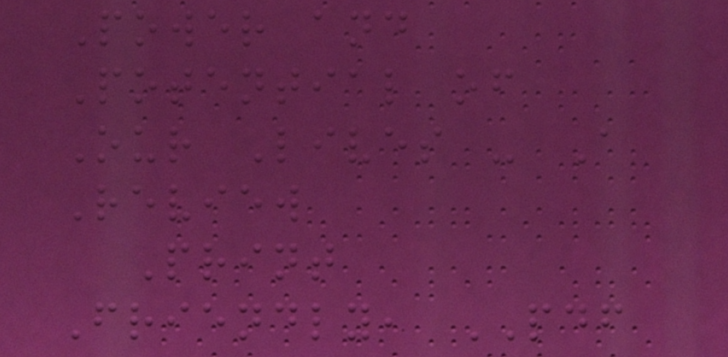Power and
Potential of
Our Lives - A
Review
Print
Friendly, PDF
